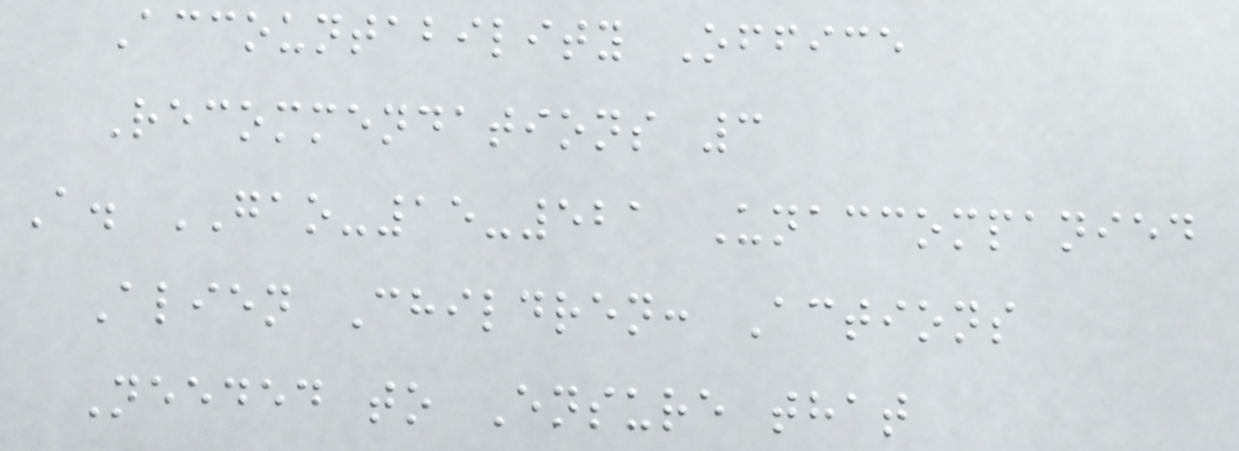Accountability Office
Recommendations 3
A. GAO-15-521 Unaccompanied
Alien Children: Actions
Needed to Ensure that
